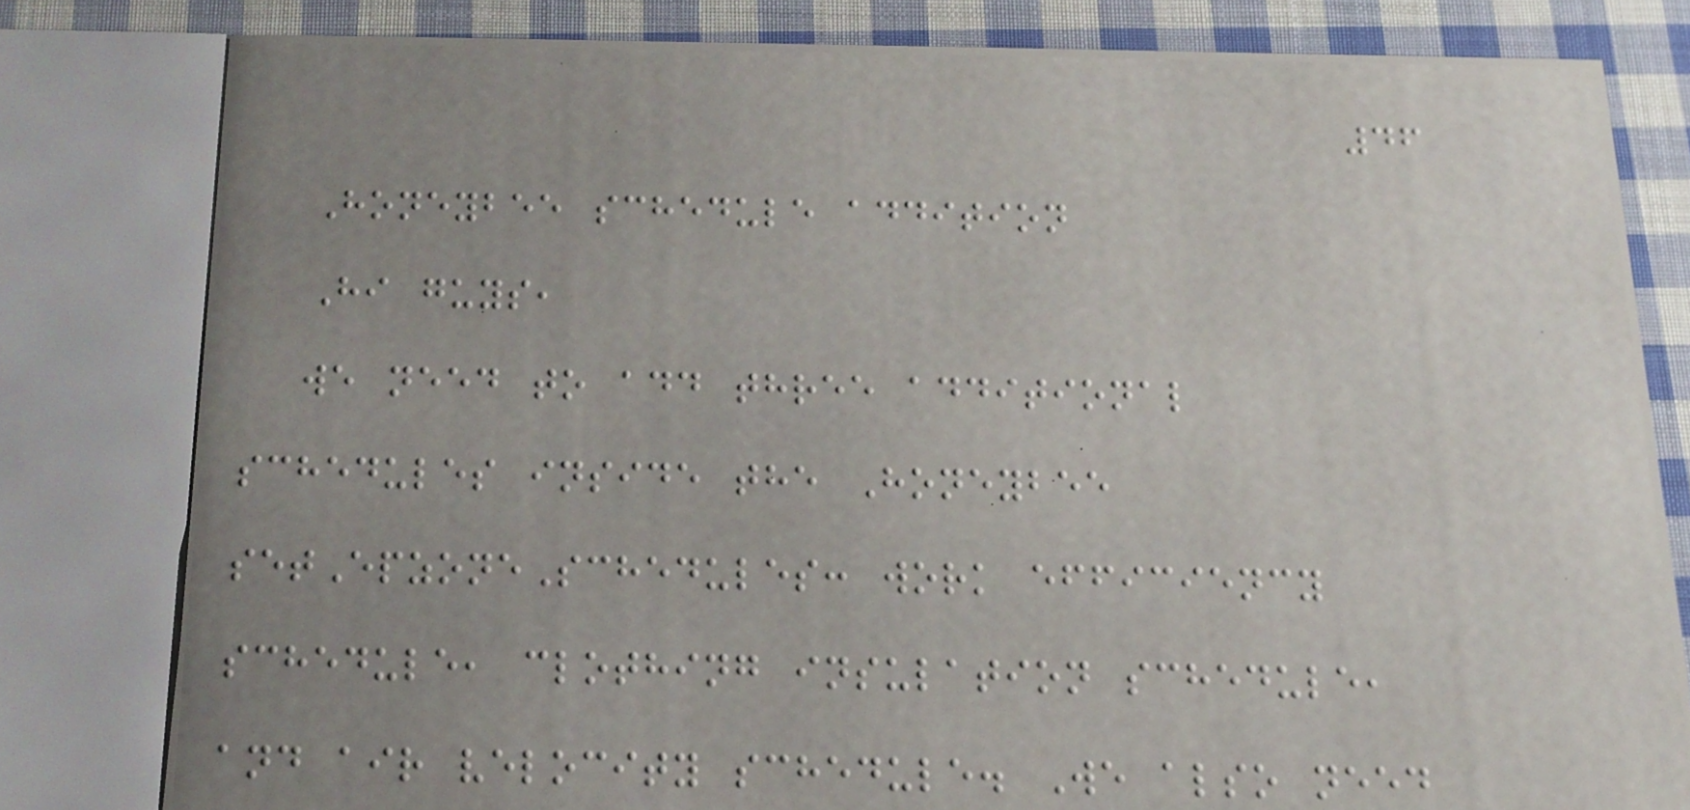46
Honeybee schedule addition
Hi guys,
we need to add three additional
schedules inside the Honeybee
setEpzoneSchedules: work efficiency
schedule, clothing insulation schedule,
and air velocity schedule. We also need
